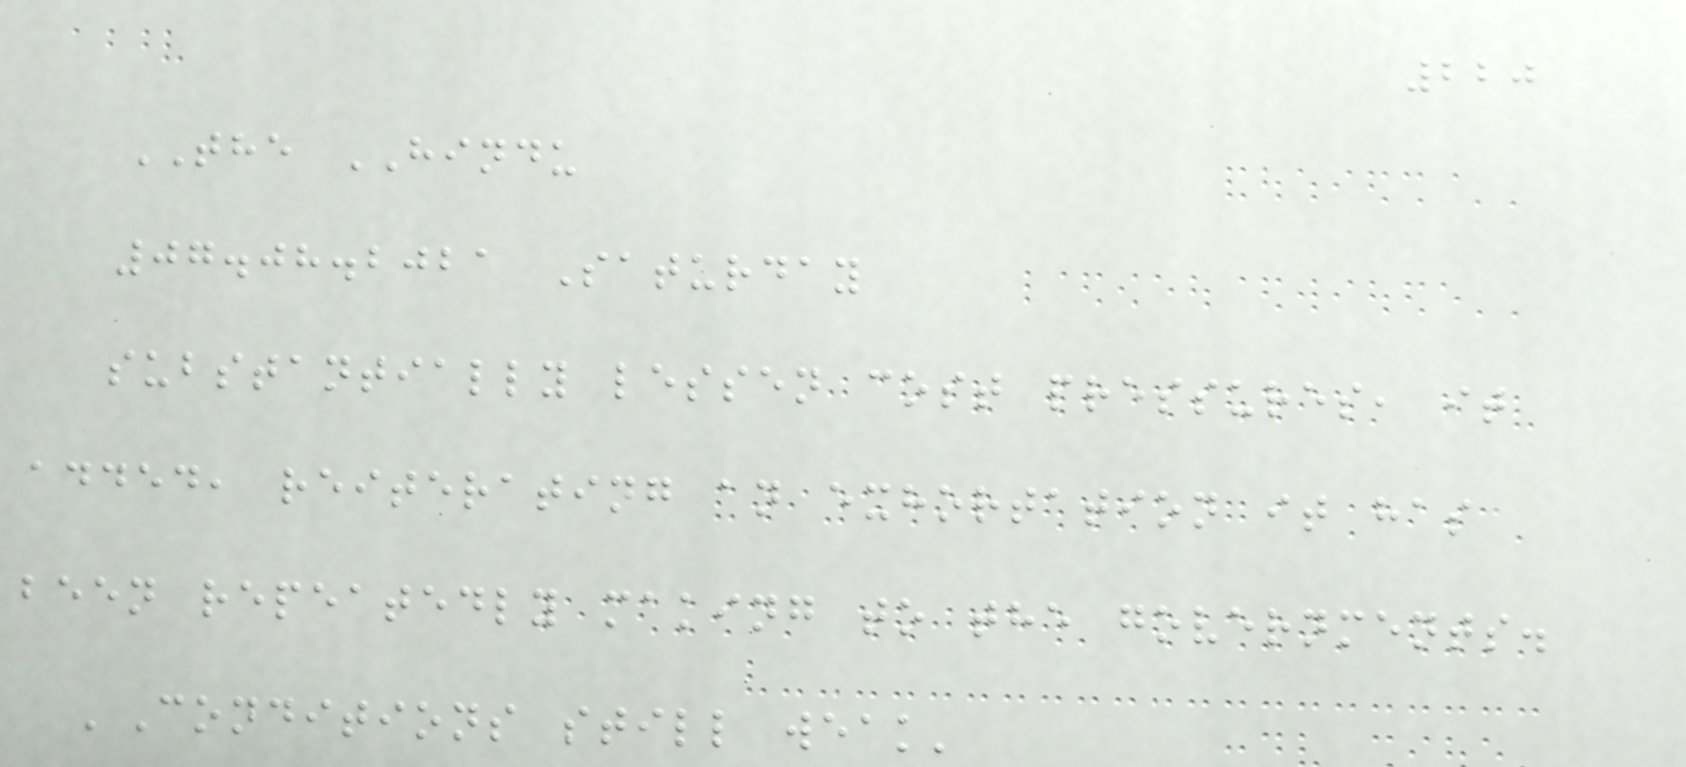220
THE HINDU
07.08.2021 Saturday
substantially lessen cost pressures, it
added, reiterating an exhortation it has
been repeatedly making to the governments.
'Conditions still weak'
